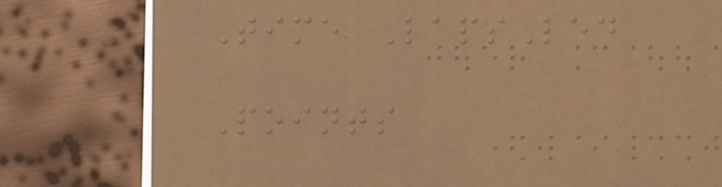Time LapsLed
Points
